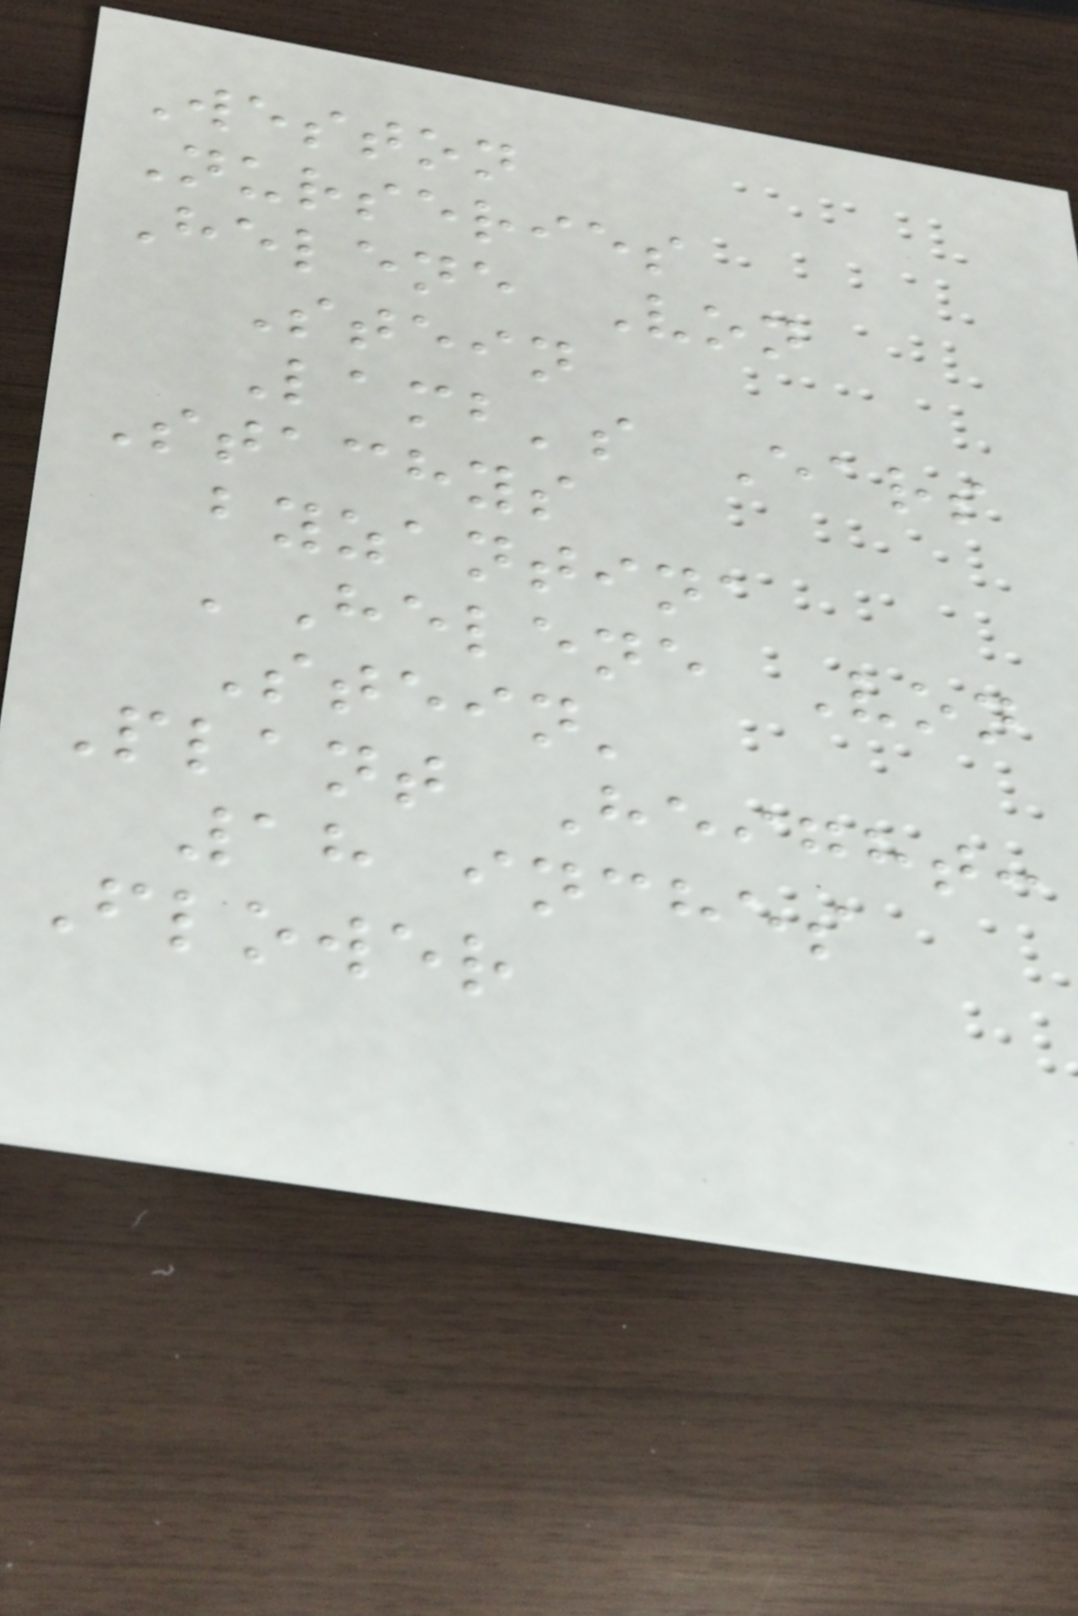Weston
Nurseries
Helene Von
Stein
Lamb's Ears
Stachys
byzantina
'Helene Von
Stein'
Plant Height:
18 inches
Flower
